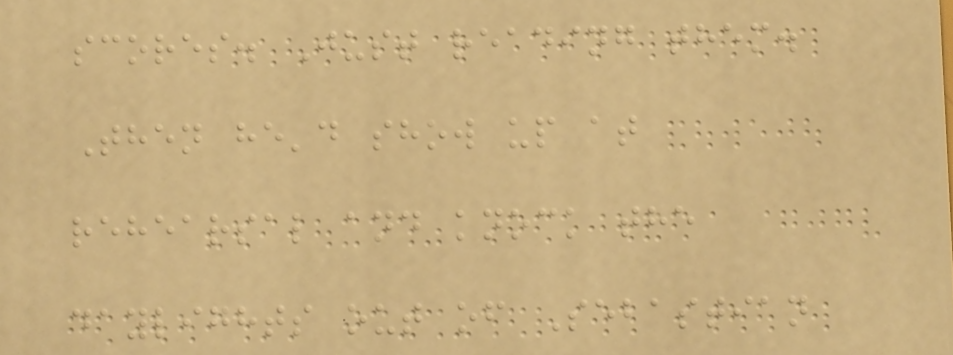scores. Just reading them.
Then he'd show up at
rehearsal and knock the
daylights out of Sebastian
